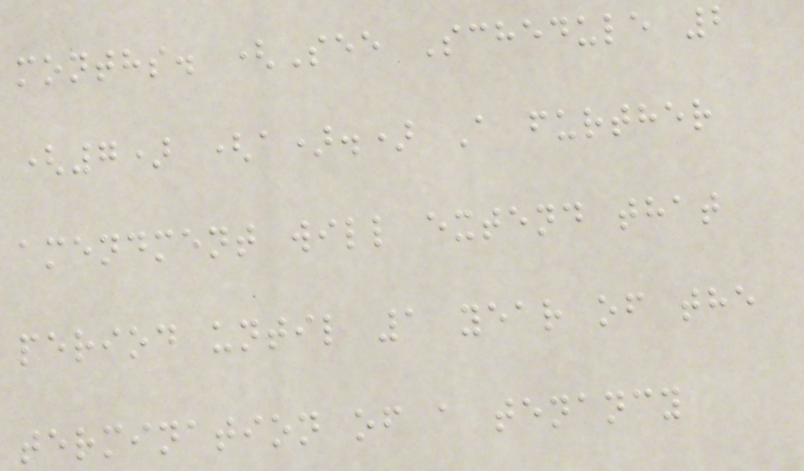months. (See Schedule 2
(7) (a).) A further
amendment will extend that
period until 1 year of the
termination of a tenancy
